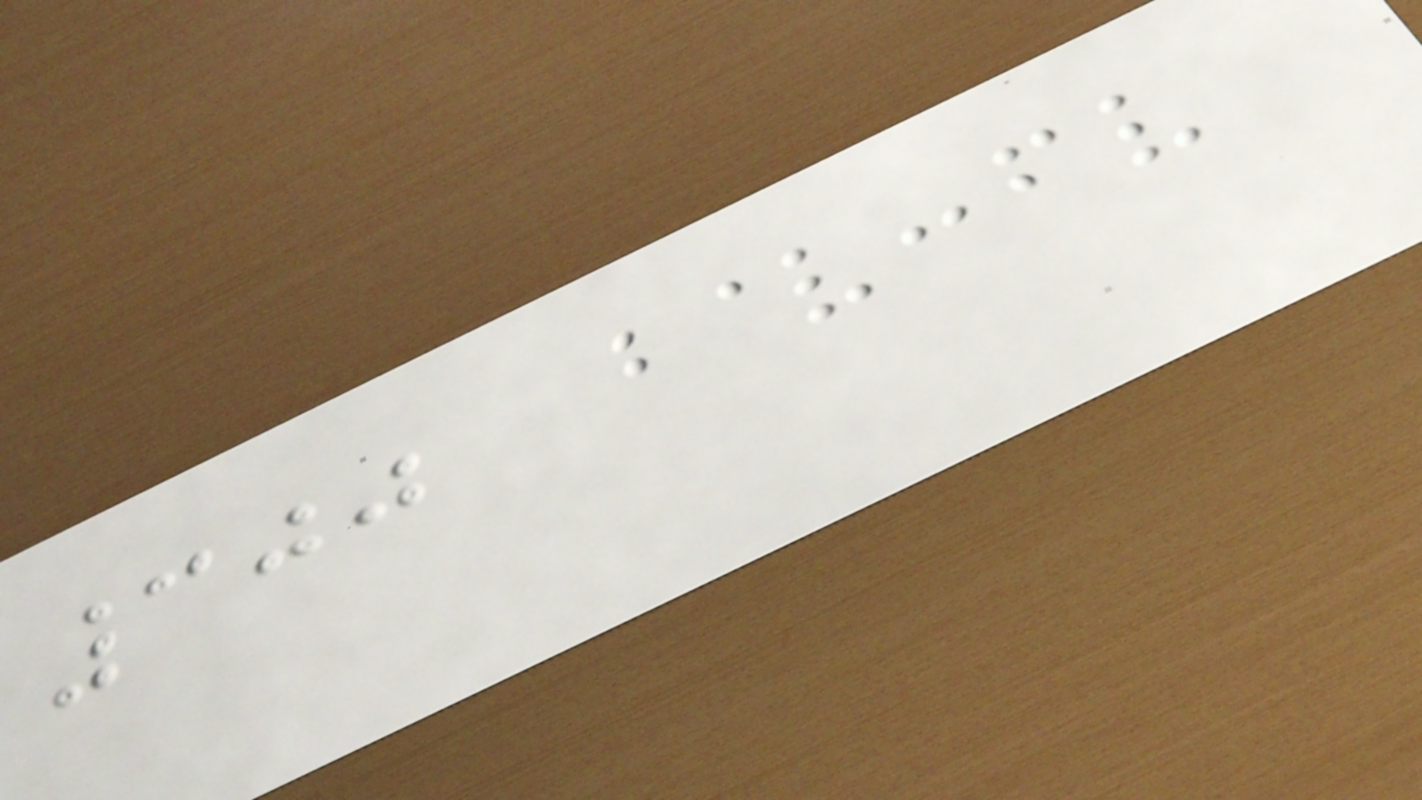300
